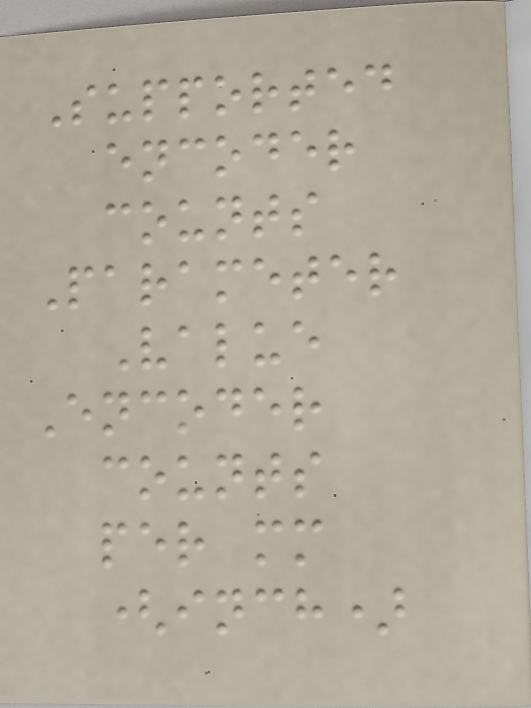Supported
encoder
counts
Parameter
Value
Encoder
counts
per mm
(inch)
